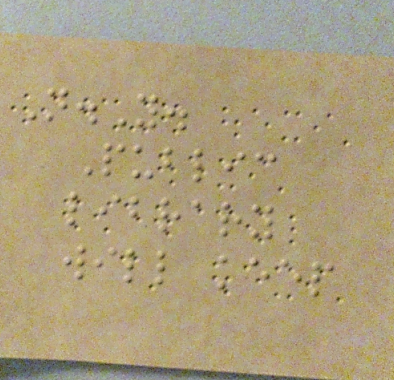N.Y.
Public
library
will keep
